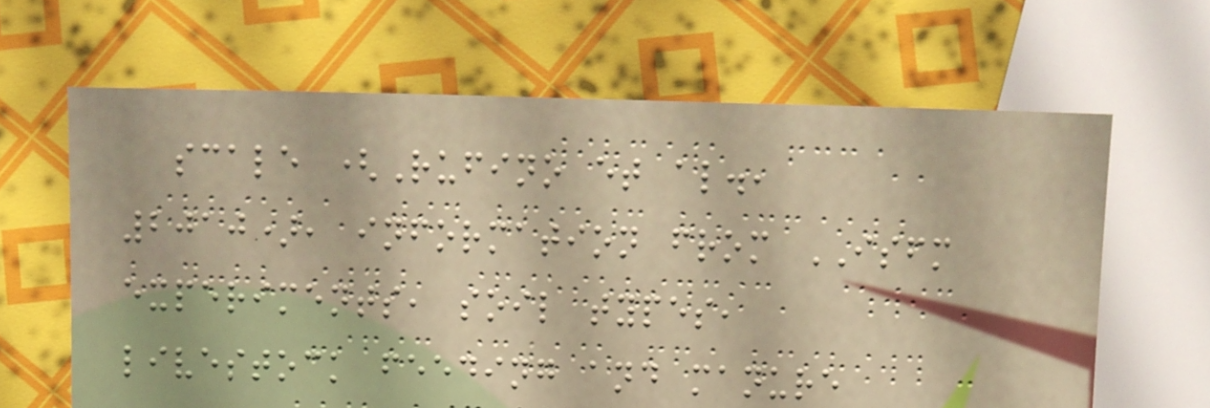scale (Rufino et al.,
2010), information from ISFM
experiments, soil types,
livestock feeding and manure
